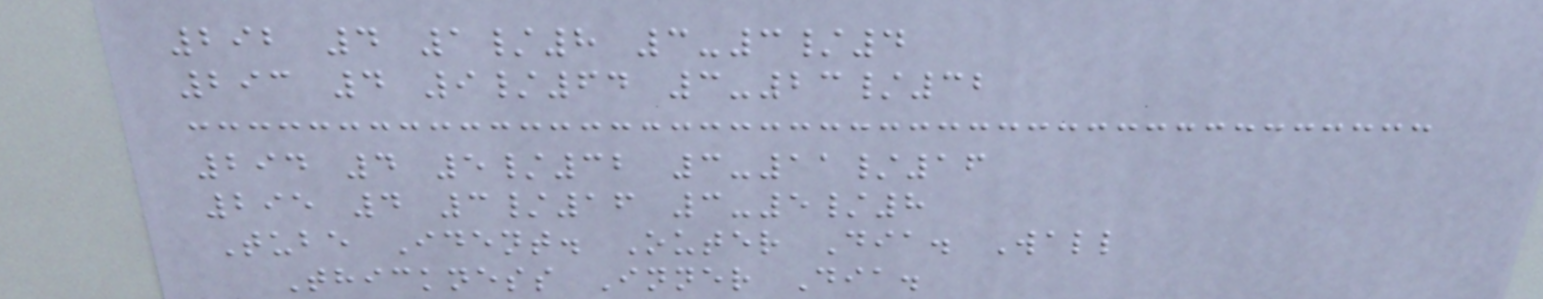292 4 1/8 3-3/4
293 4 9/64 3-23/32
294 4 5/32 3-11/16
295 4 3/16 3-5/8
Tube Ident. Outer Dia. Wall
Thickness Inner Dia.
